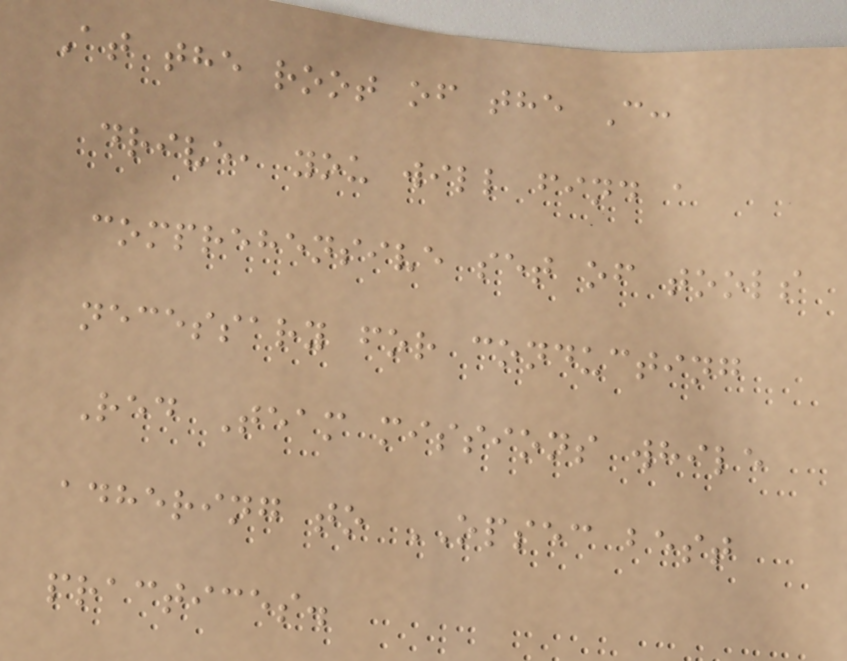At the root of the C:
drive, you will find a
comprehensive set of tools
necessary for conducting
Red Team missions while
adhering to OPSEC best
practices.
